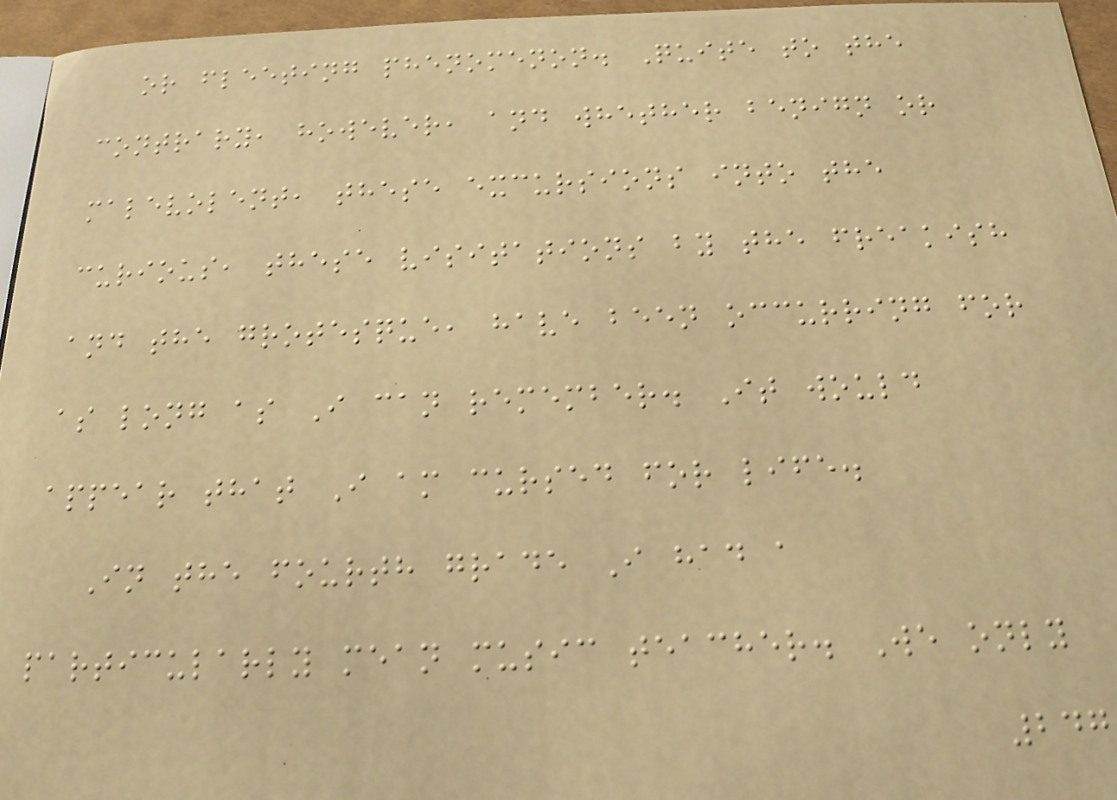or fleeting phenomenon. Quite to the
contrary, however, and whether benign or
malevolent, these excursions into the
curious, these visitations by the freakish
and the grotesque, have been occurring for
as long as I can remember. It would
appear that I am cursed for life.
In the fourth grade I had a
particularly mean music teacher. We only
247
